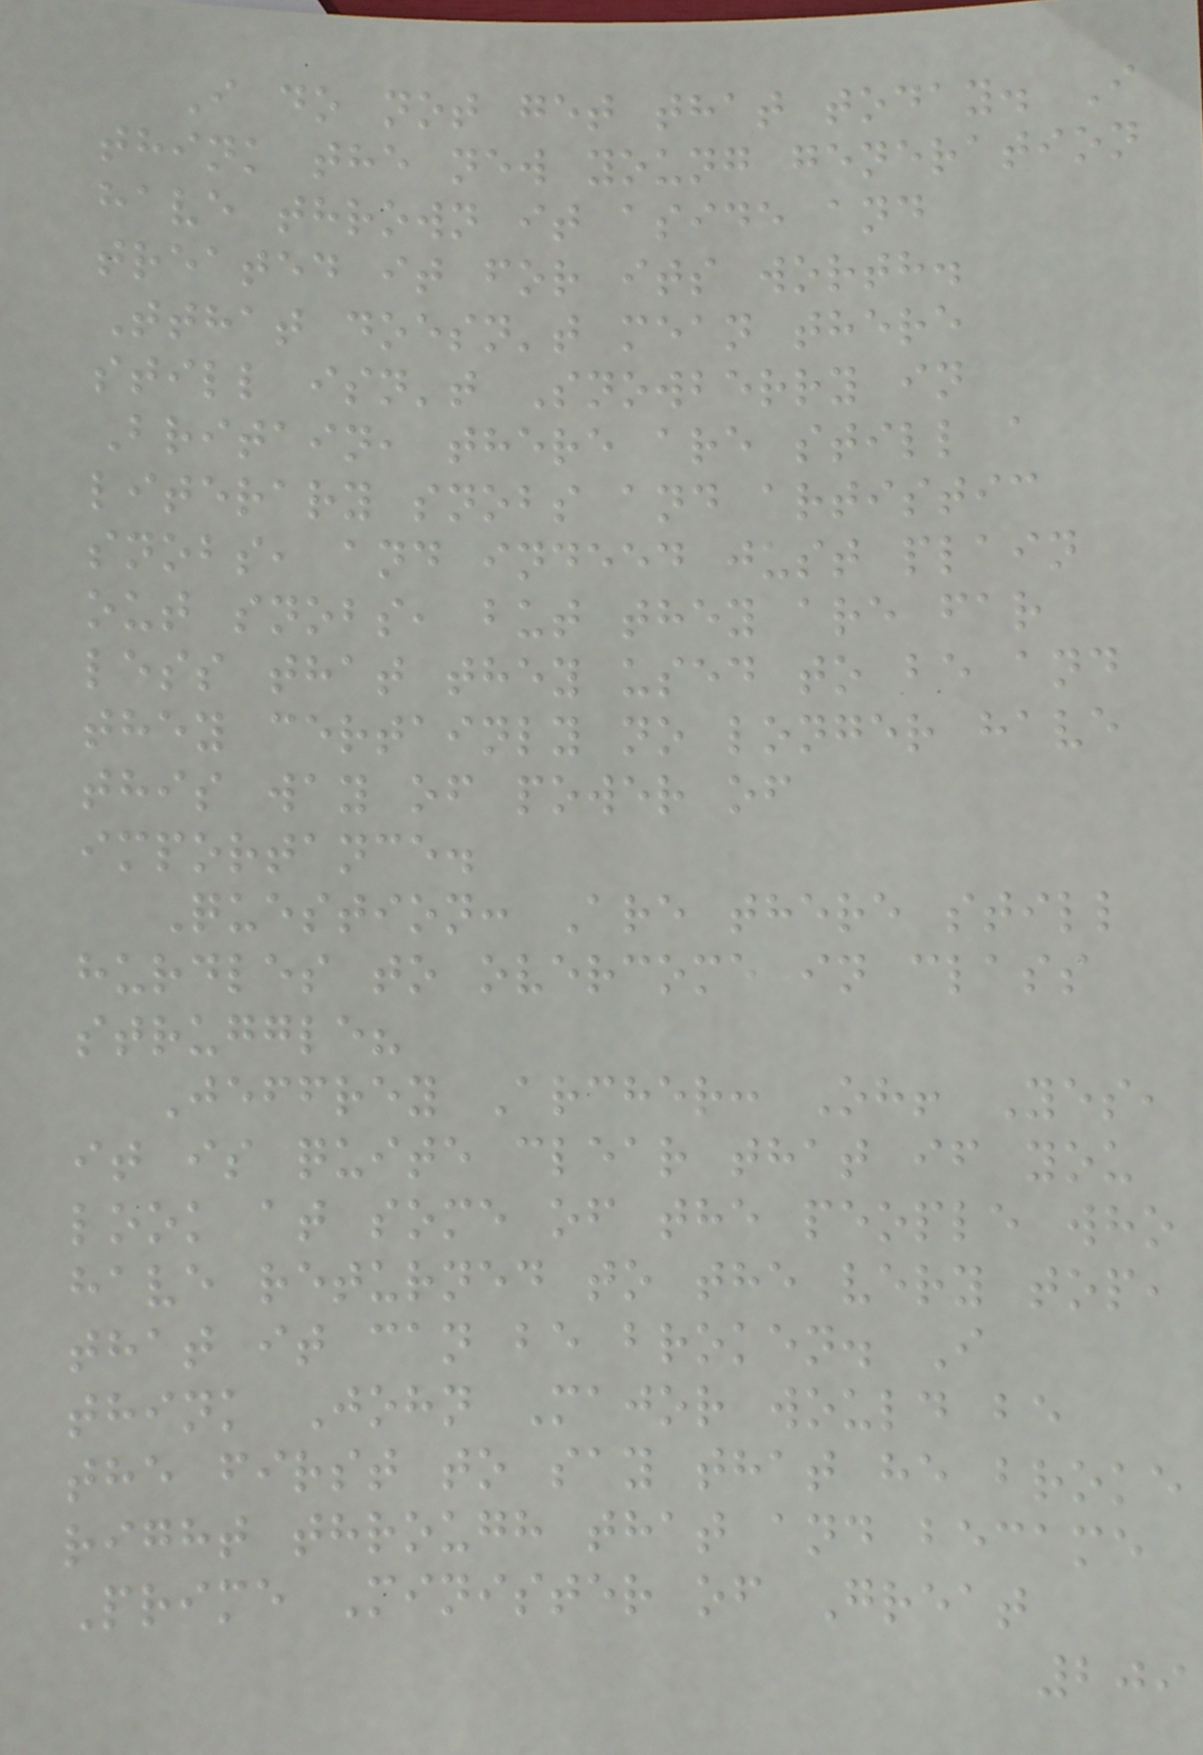I do not get that today. I
think the new young generation
have thrown it aside and
treated it for its worth.
Tthat doesn't mean there
still isn't Snowberry in
Britain, there are still a
literary snobs and artistic
snobs, and indeed just plain
out snobs, but they are far
less that they used to be and
they certainly no longer have
this way of power of
importance.
Question: Are there still
hurdles to overcome in class
struggle?
Jeffrey Archer: Oh! Yes,
it is quite clear that if you
look at some of the people who
have returned to the very top,
that it can be broken. I
think John Major would be
the first to say that he broke
right through that and became
Prime Minister of Great
209
